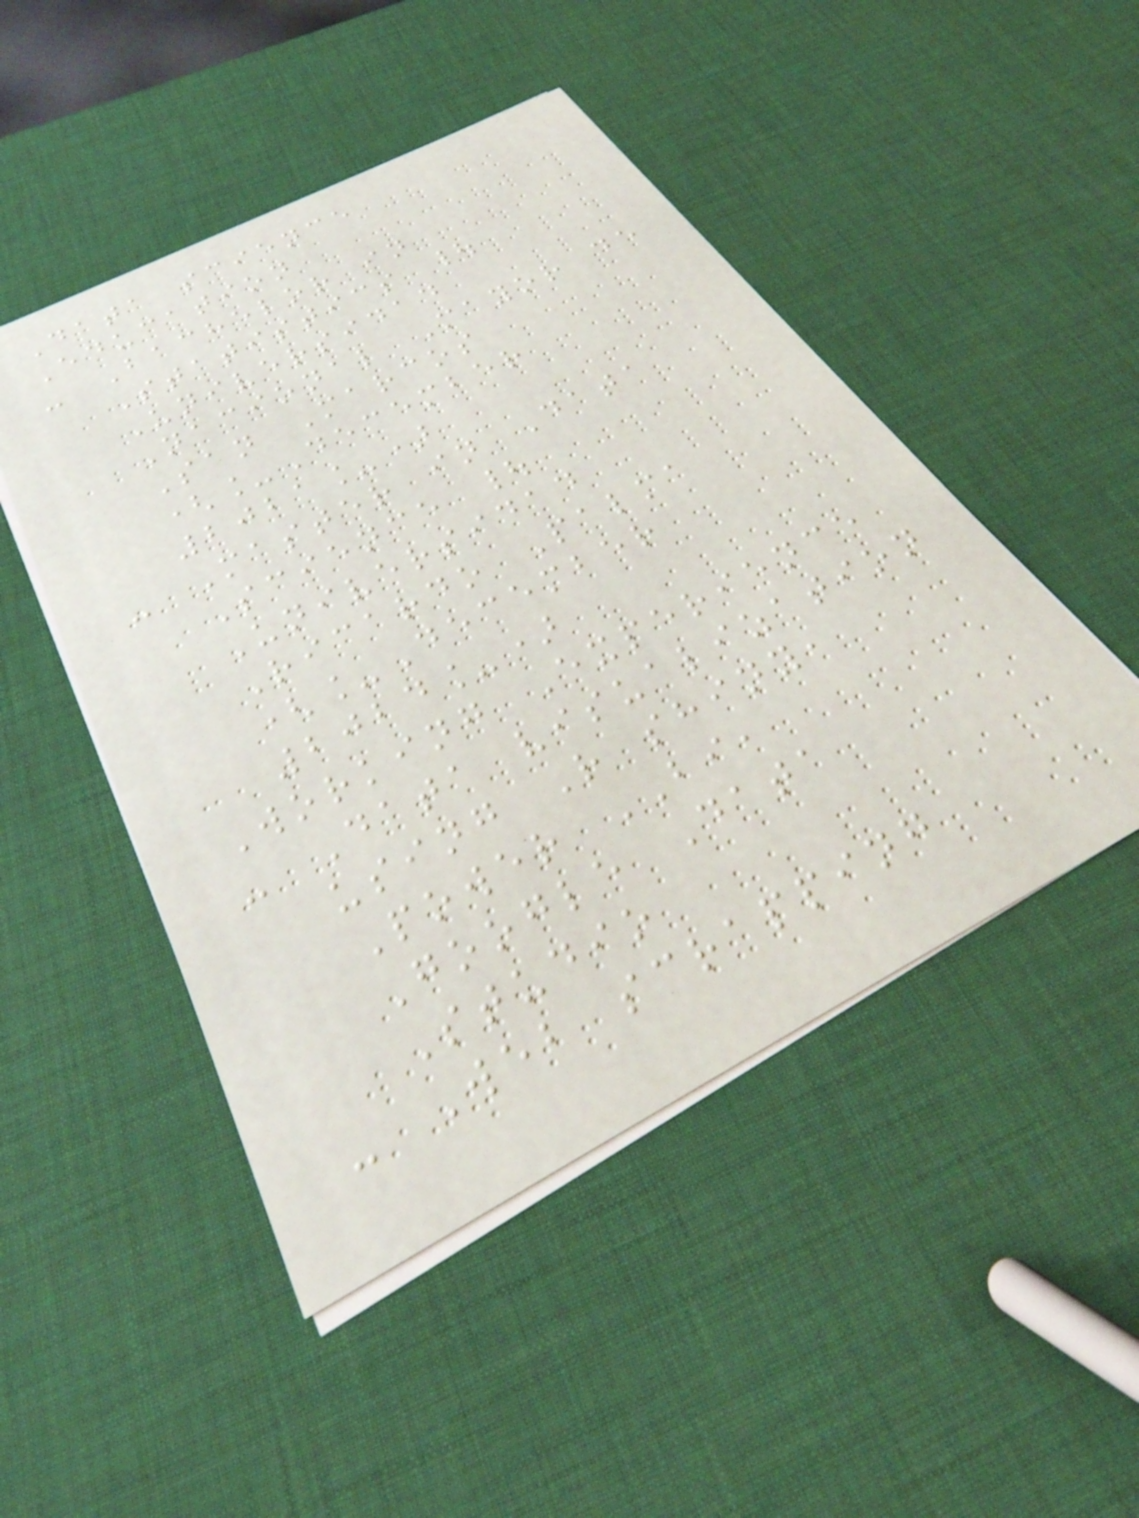Data science
Education
- Bachelor in
Statistics |
Universidad
Nacional Mayor de
San Marcos
(_December
2021_)
- Master in Data
Science |
Universidad
Ricardo Palma
(_December
2024_)
Working Experience
- Data visualization
using R shiny,
Power BI,
Google Data
Studio
- Web scrapping
